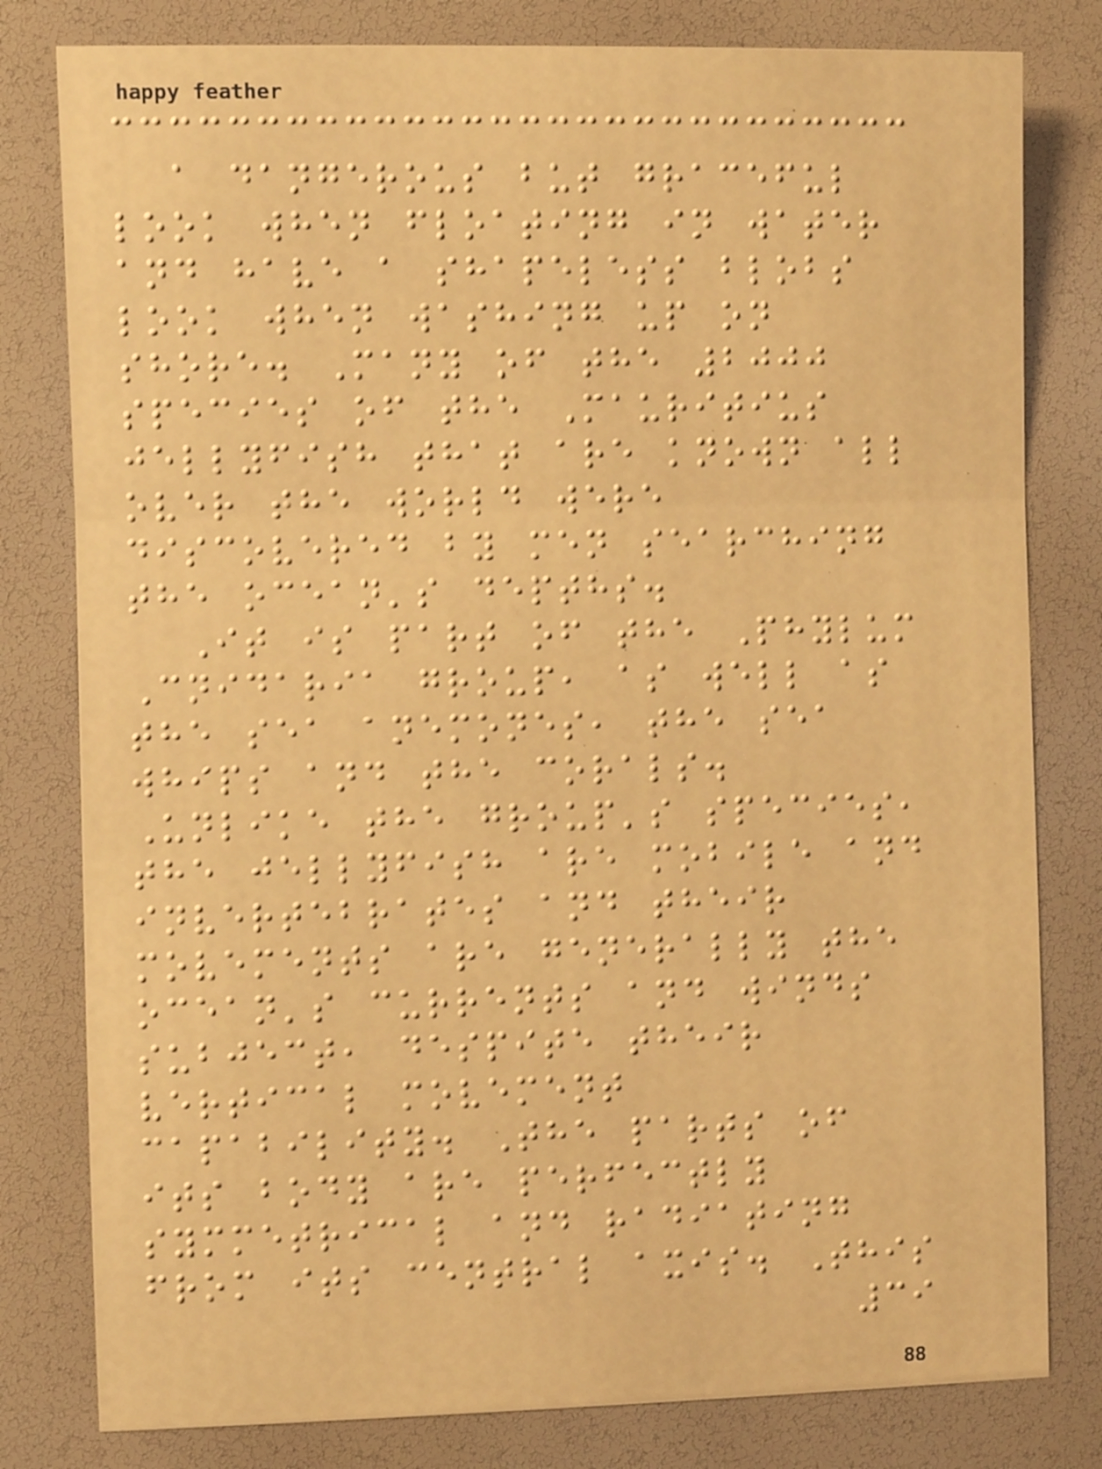a dangerous but graceful
look when floating in water
and have a shapeless blobs
look when washing up on
shore. Many of the 2000
species of the Mauritius
jellyfish that are known all
over the world were
discovered by men searching
the ocean's depths.
It is part of the Phylum
Cnidaria group, as well as
the sea anemones, the sea
whips and the corals.
Unlike the group's species,
the jellyfish are mobile and
invertebrates and their
movements are generally the
ocean's currents and winds
subject, despite their
vertical movement
capability. The parts of
its body are perfectly
symmetrical and radiating
from its central axis. This
39
